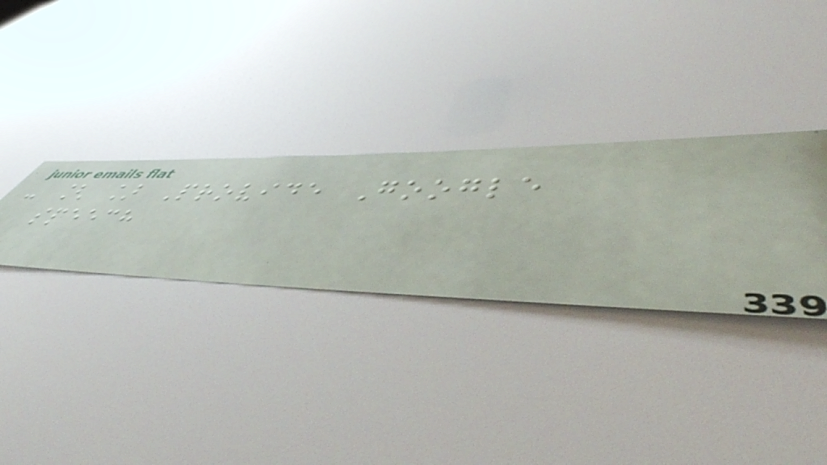- [ ] Provide Google
speech
